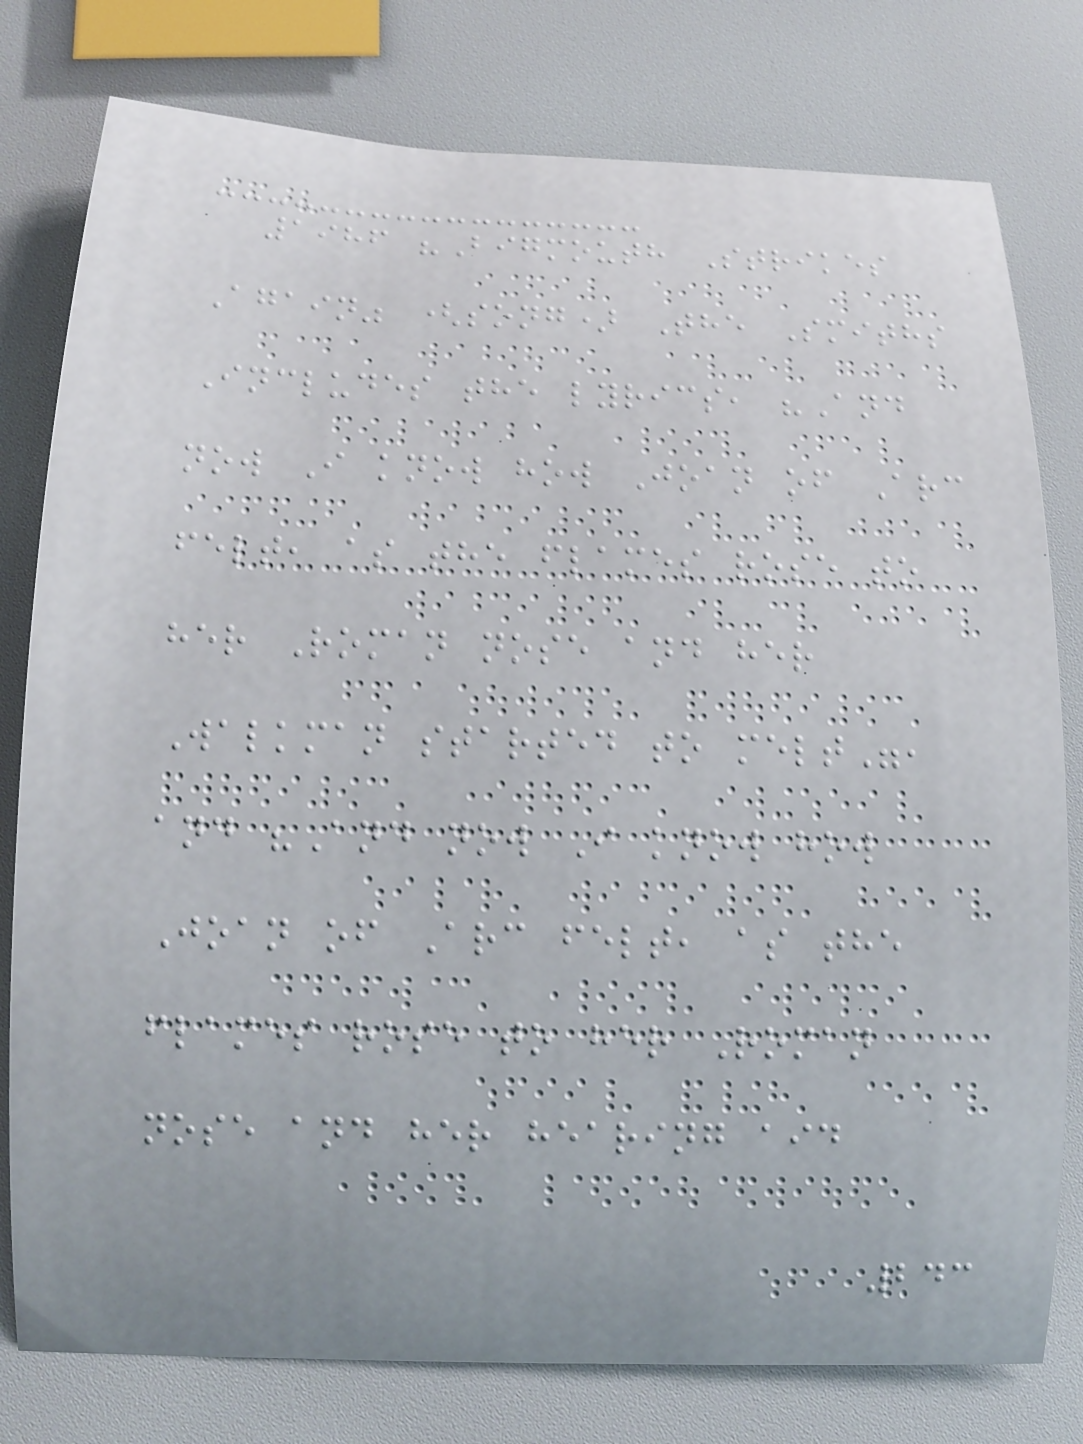1986 "Bigmouth Strikes
Again" (song) The Smiths
Includes the lyrics, "And
now I know how Joan of Arc
felt, as the flames rose to
her Roman nose and her
Walkman started to melt",
and "And now I know how
Joan of Arc felt, as the
flames rose to her Roman
nose and her hearing aid
243
